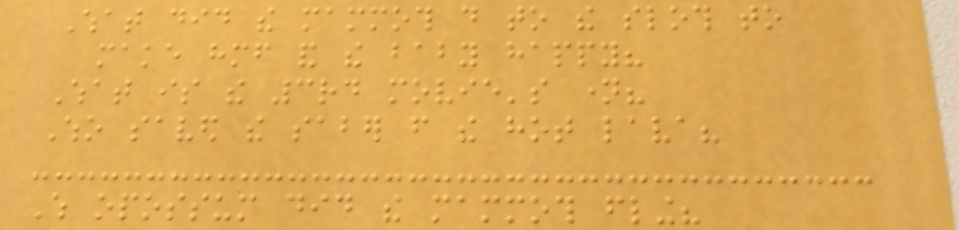What did the mammoth do to the sloth to
make himself and the baby happy?
What is the 3rd movie's name?
Who saved the saber from the hot lava?
Which opossum did the mammoth fling?
